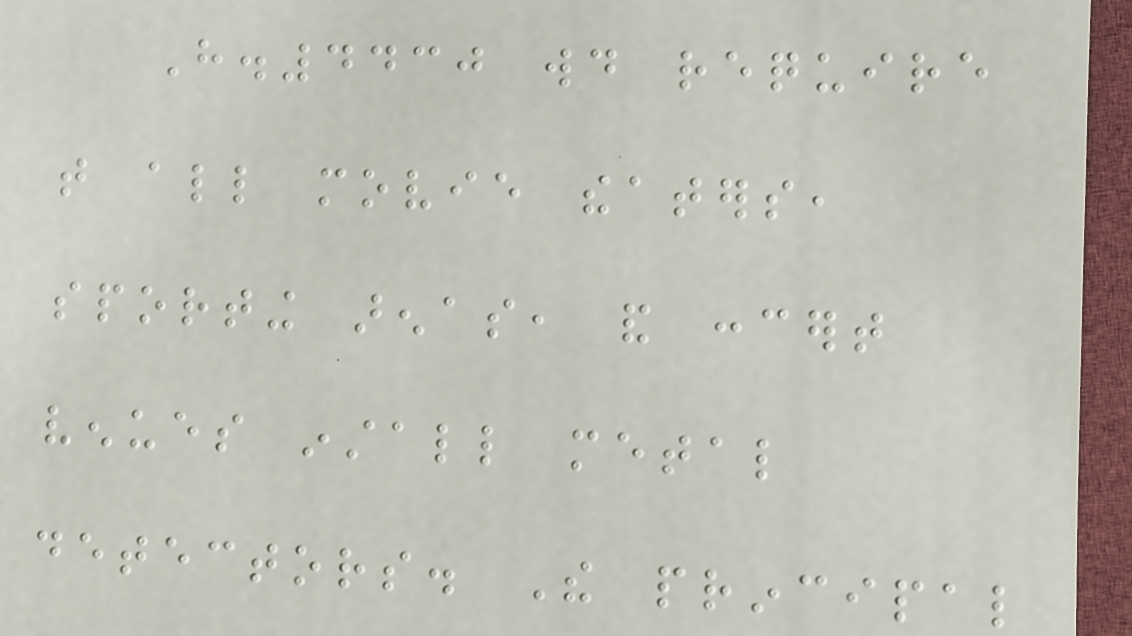H.4430 would require
that all movie theaters,
sporting arenas, and concert
venues install metal
detectors. The principal
